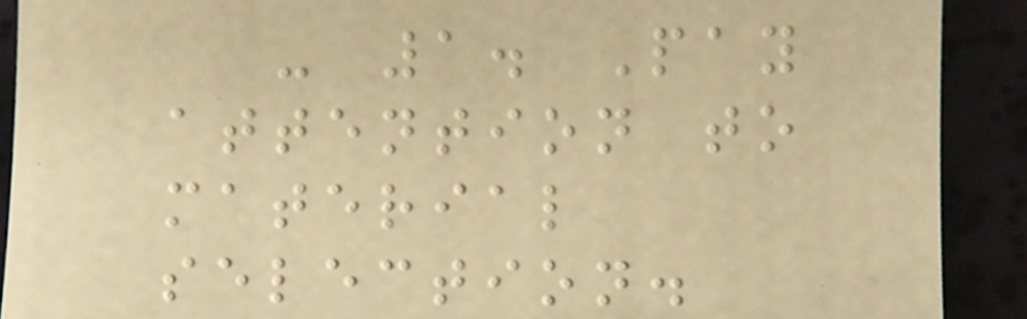- 1. Pay
attention to
material
selection.
